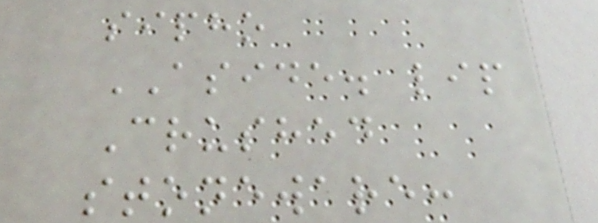sipho
ASIDE. lip
Crushed
stoneware:
